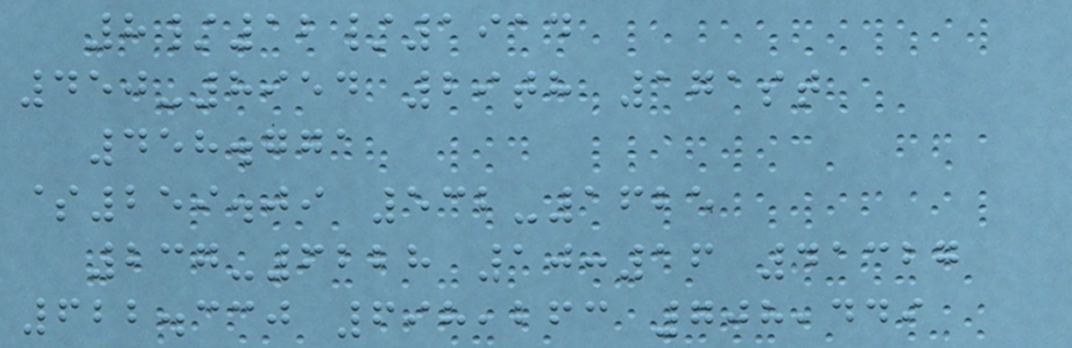8/12/1914
450-8954 29th 171st
458.771
$259.09 532-1625
237-6228 10:16 41327
622.330 698,263 708,449
